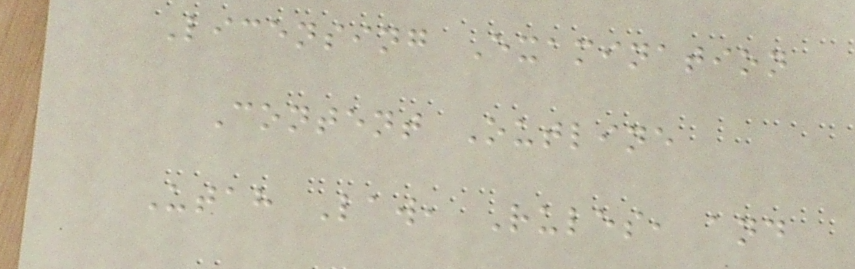Licensing Examination
Content Outline
Utah Law, Rules, and
